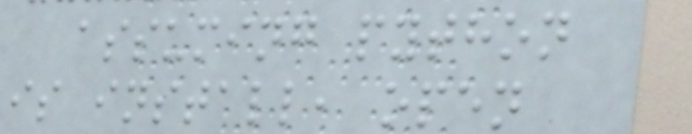assuming python
is install, open
